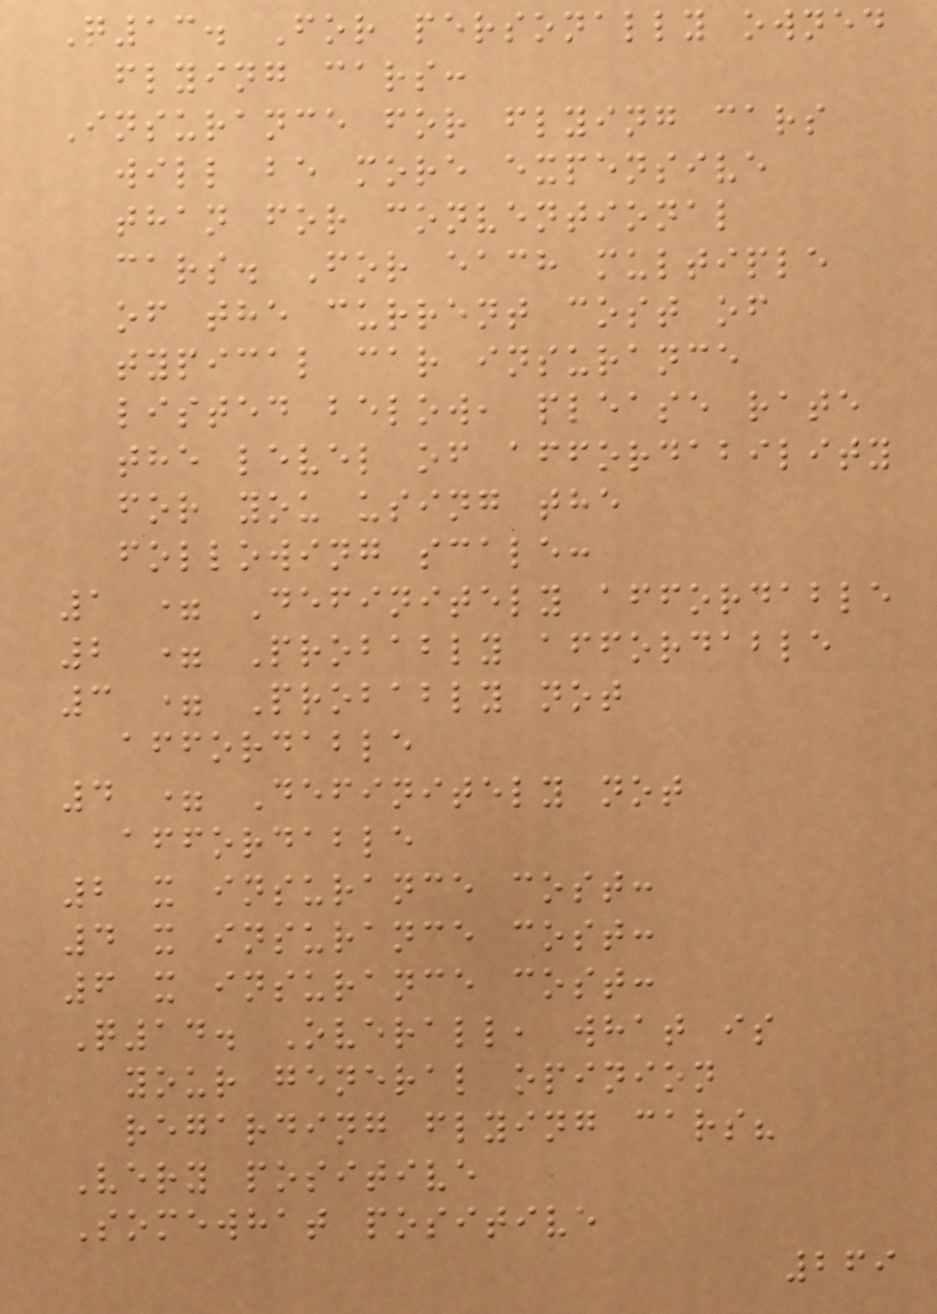Q13. For personally owned
flying cars:
Insurance for flying cars
will be more expensive
than for conventional
cars. For each multiple
of the current cost of
typical car insurance
listed below, please rate
the level of affordability
for you using the
following scale:
1 = Definitely affordable
2 = Probably affordable
3 = Probably not
affordable
4 = Definitely not
affordable
2 x insurance cost:
4 x insurance cost:
6 x insurance cost:
Q14. Overall, what is
your general opinion
regarding flying cars?
Very positive
Somewhat positive
269
